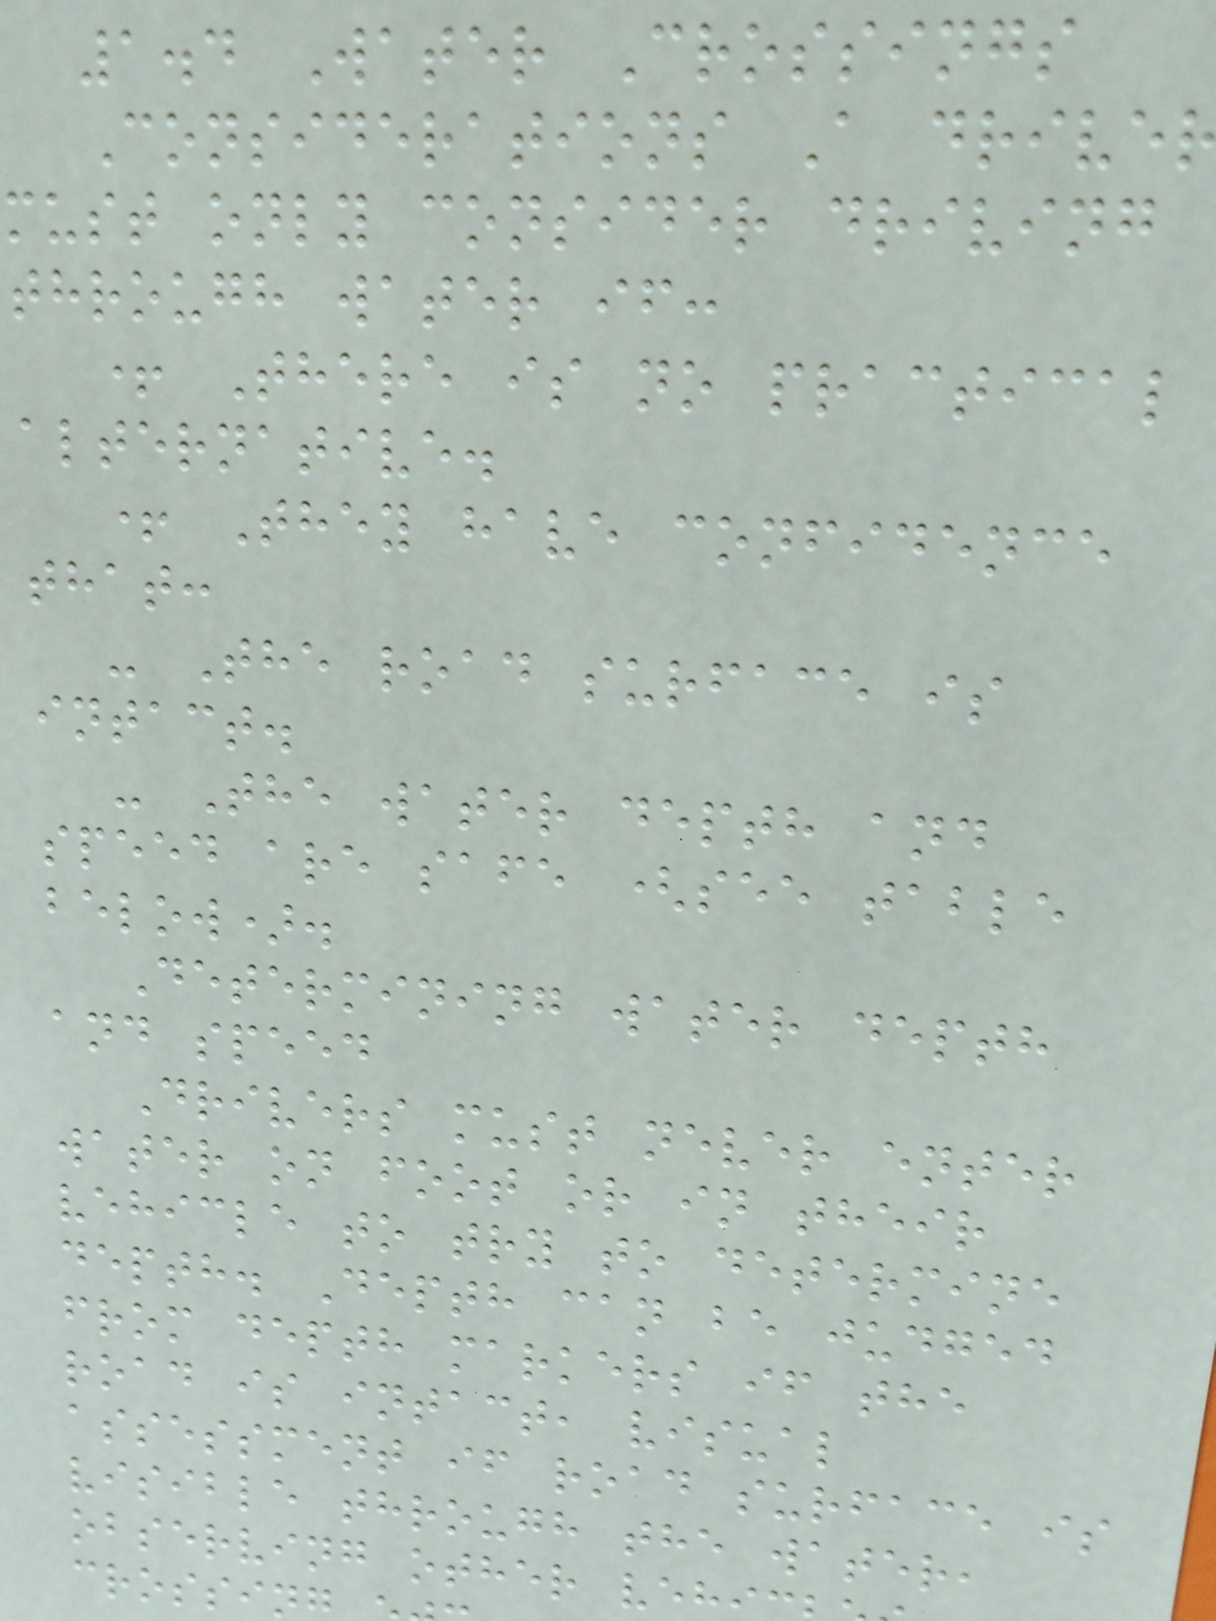1.4 Water Crossings
Considerations A drive
must only consider driving
through water if:
+ There is no practical
alternative.
+ They have confidence
that:
- The road surface is
intact.
- The water depth and
speed are safe (see table
below).
Determining water depth
and speed
Drivers must never enter
water on foot or in their
vehicle to try to determine
depth. Depth can be judged
from depth markers if the
road is intact, visual
assessment if road surface is
visible through the water,
observing other veh
crossi
